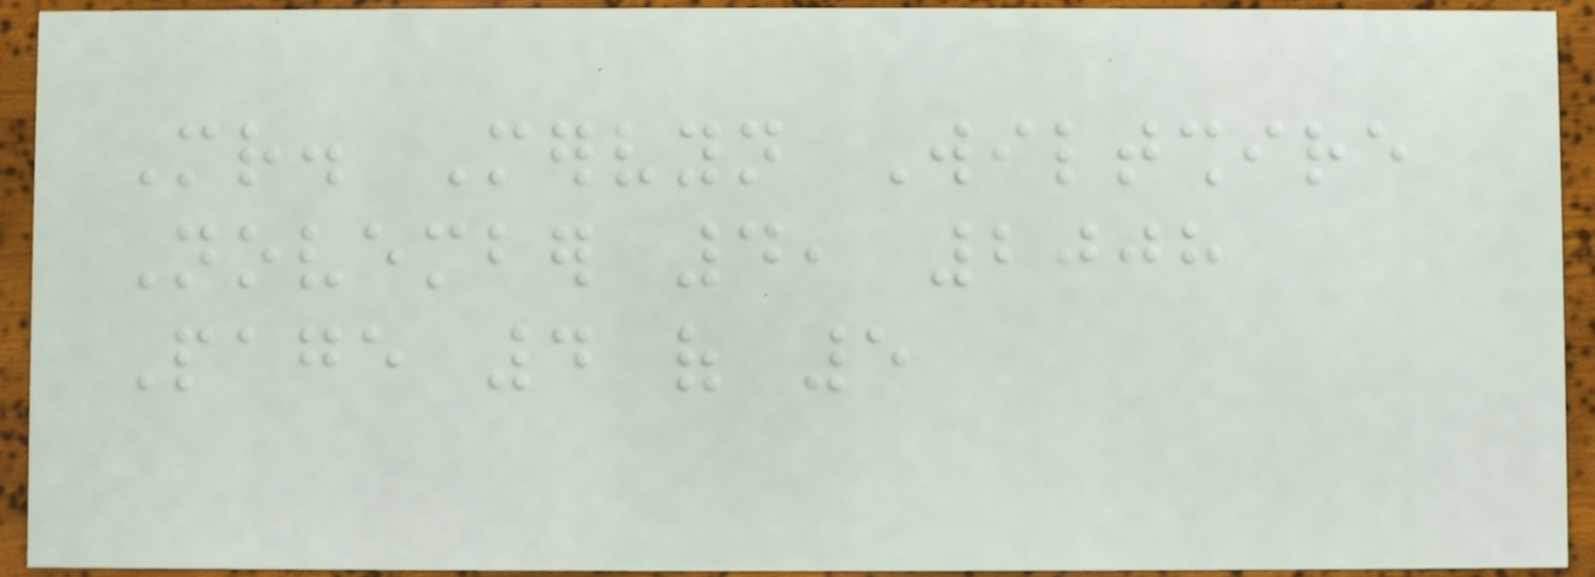Mr. Mervyn Wiltshire
November 4, 2008
Page 4 of 5
